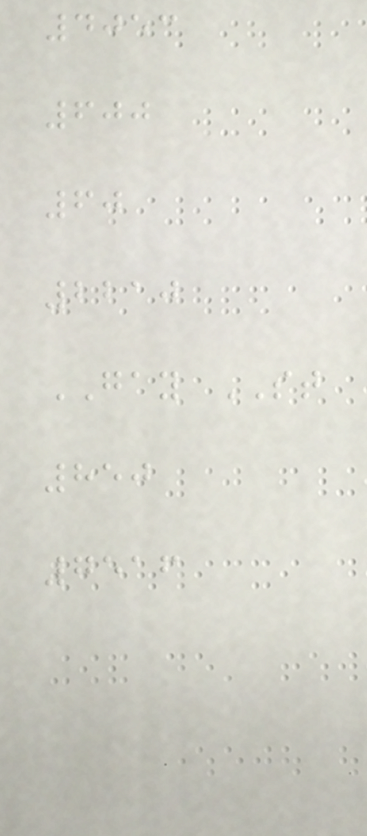4053
600
60
2210
GAY ST
850
7516
